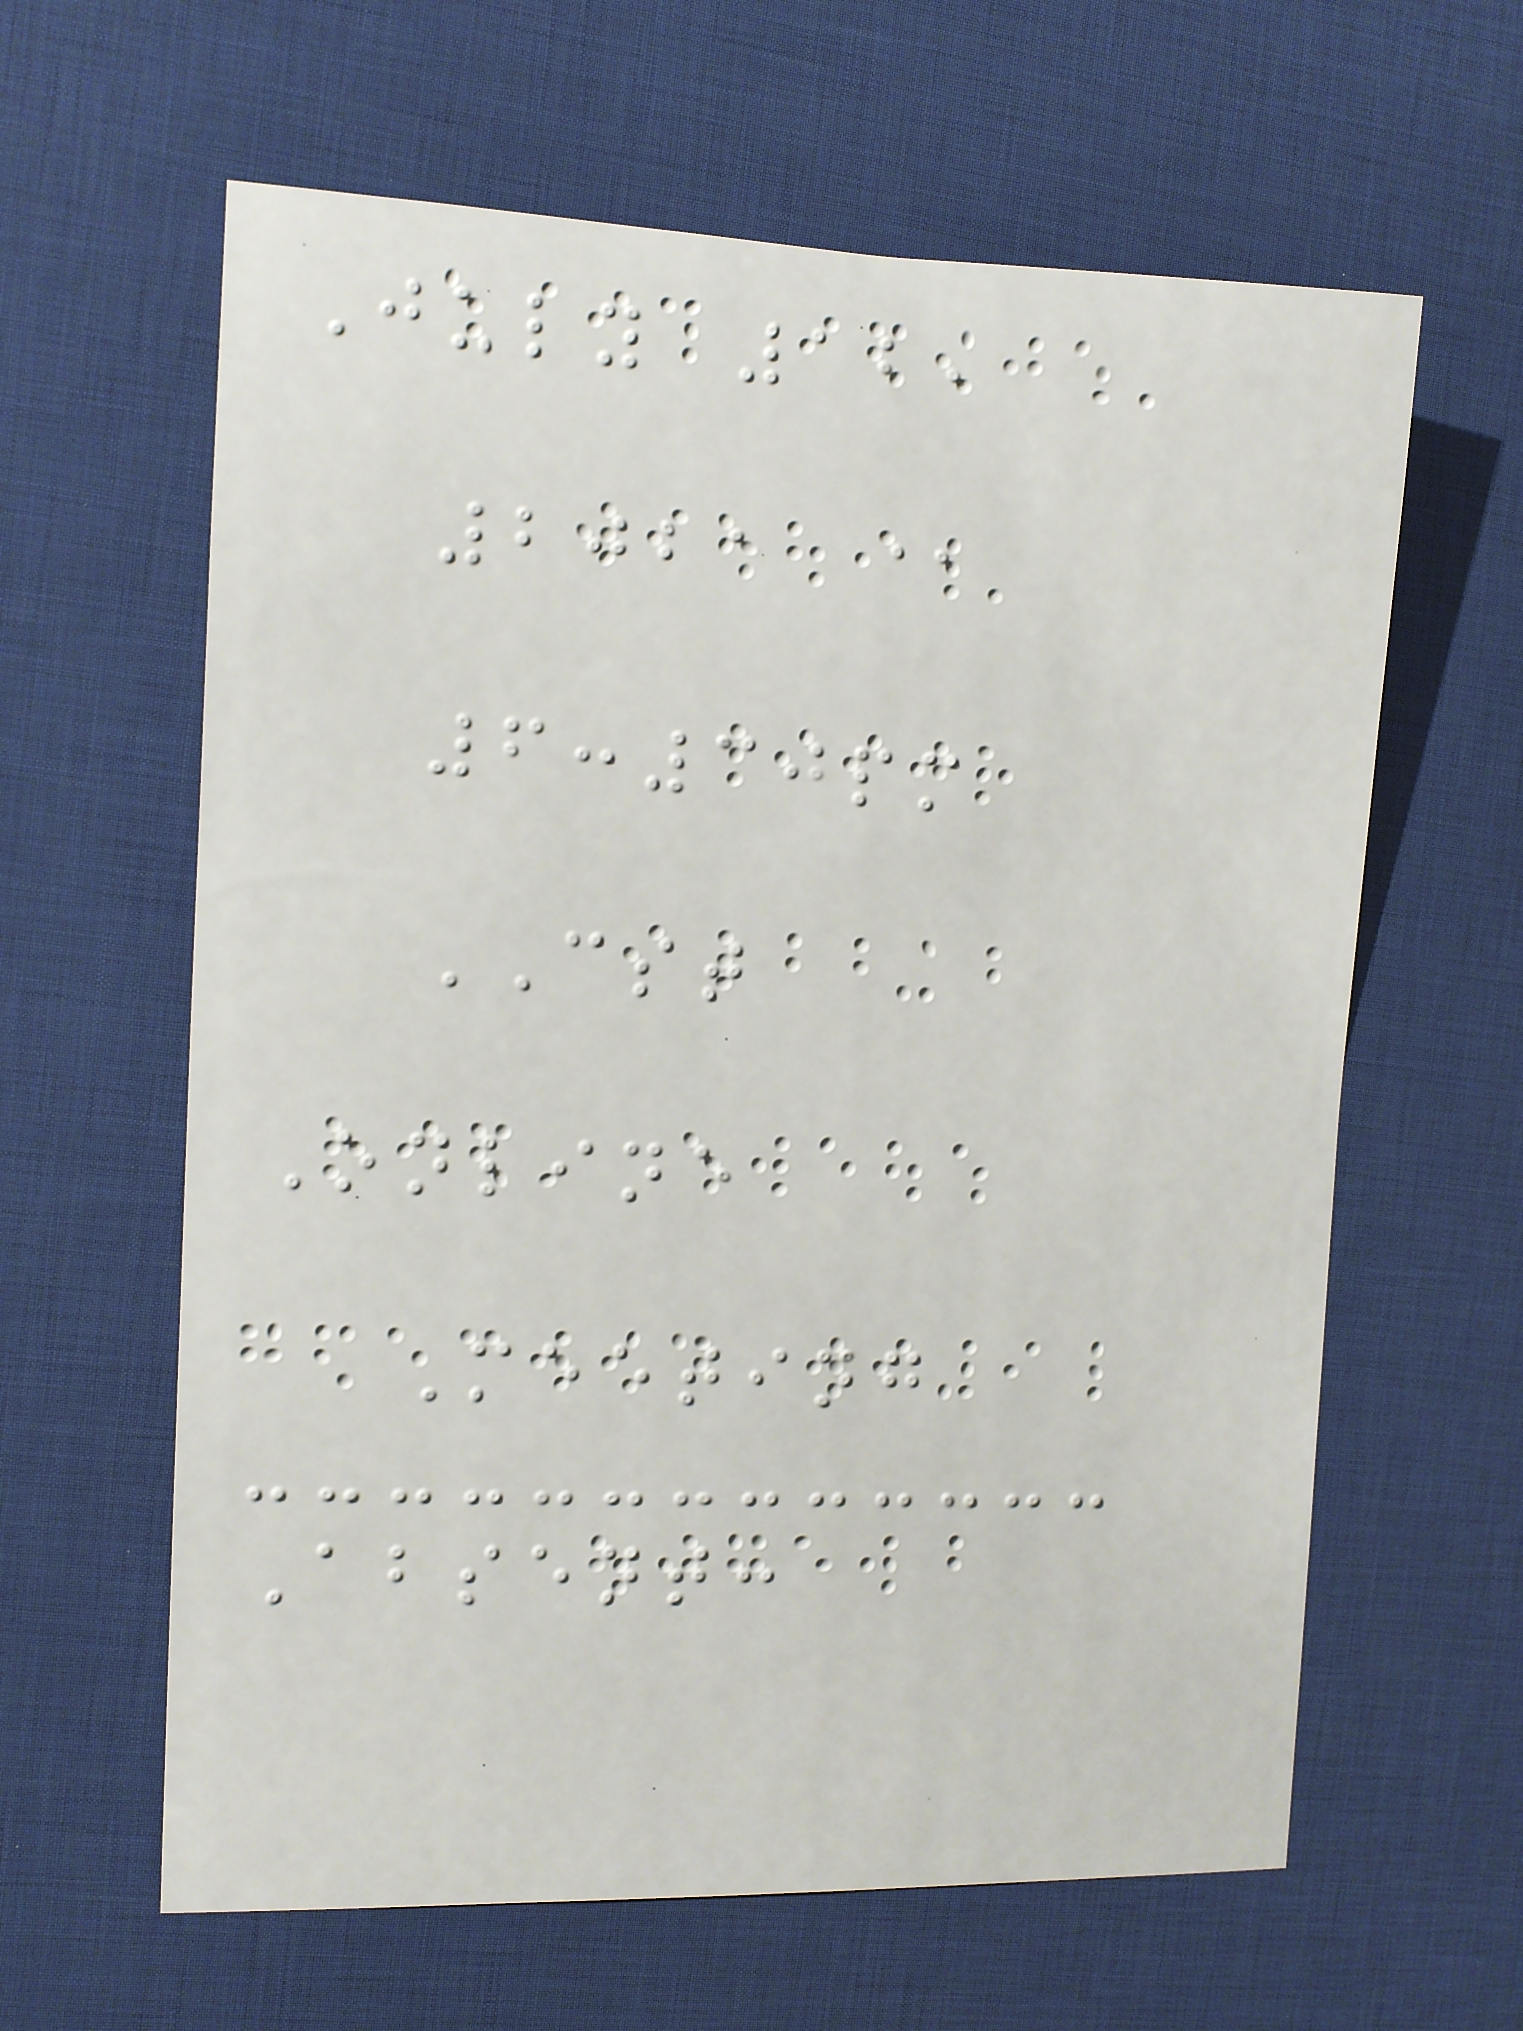July 12,
2021 @
6:30pm
CST
Online
Meeting
Absent:
